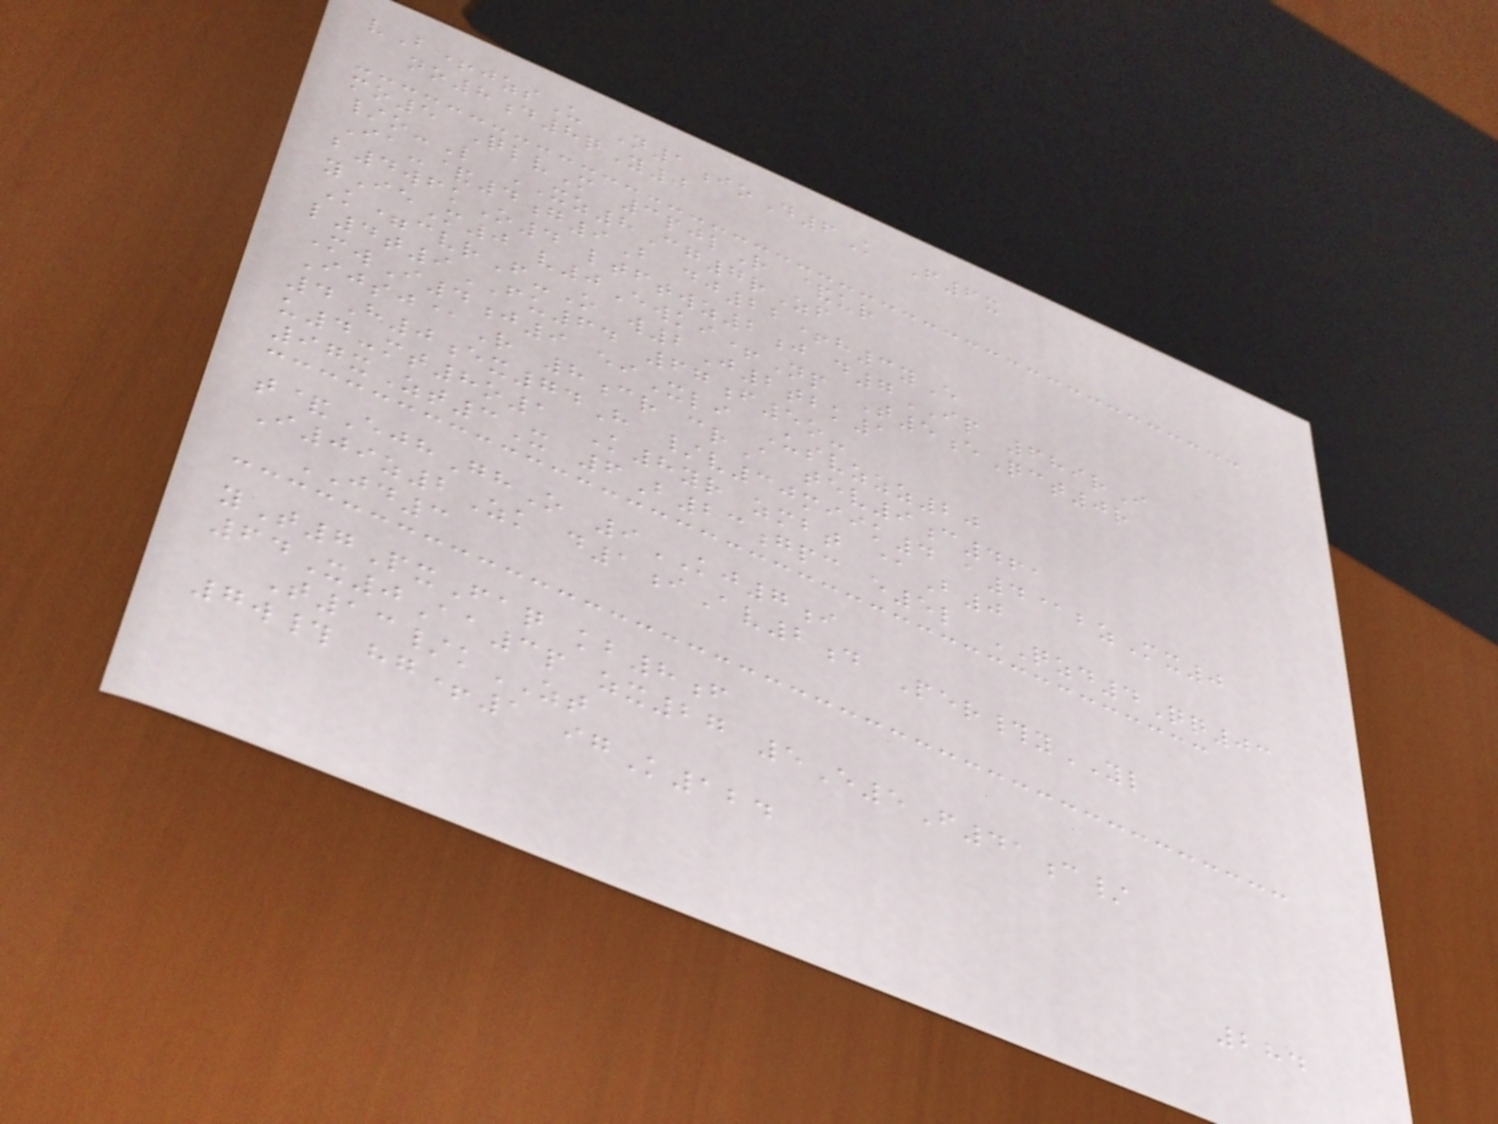vB+jzsU N1ioD6K F6x
no8d8qY0
mo5 QlvM 3pjlR &ur
/o-L XZ8Cg7rZf
Ia-&4g9B dj22+h3yE
b4wfkO4 ltftwz2j d7IP 689rI
yIeM0 v0Ewki+Np T5eQct0r
K=cvrF-O w2J2tbk1
l4t9FU64 67f5o-
MwI4j9 eiXli Usvzzz20
Ijsj@R 8cr crA tev9c461
4H0ex74H /v30miik4 a4@bzMx0
u4-mt8o1 K8yr zmbt @B0
97xZt3X 6B23gpc e5l QZD4Qq03
t&EjhGhO 9KJ7i
I09z2Zk d1iAv2d Per#yYL
JD3
yT7PxFaq kb8f
64X0Aa3p zx27 5E5F41c/
T13/kZT
7w# hg+1 igK124
284
